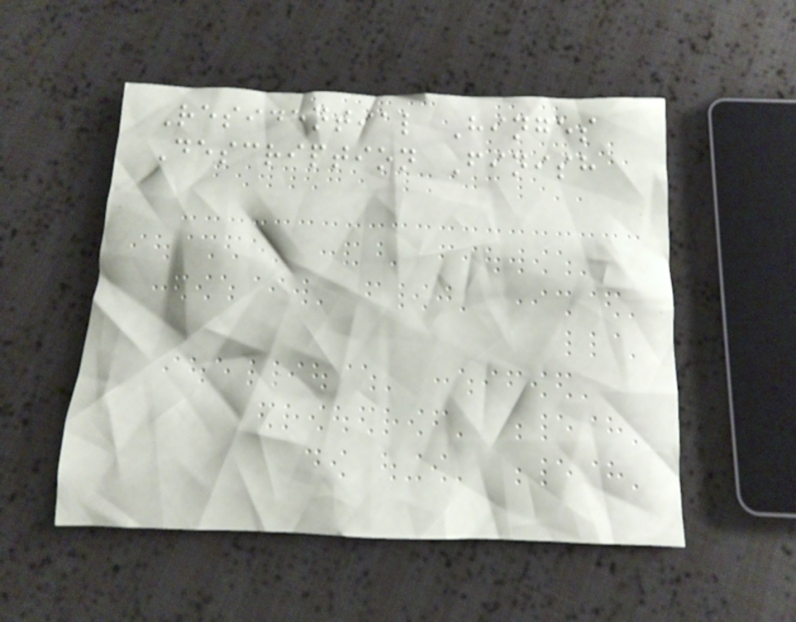Residential Hinges
Description Finish
